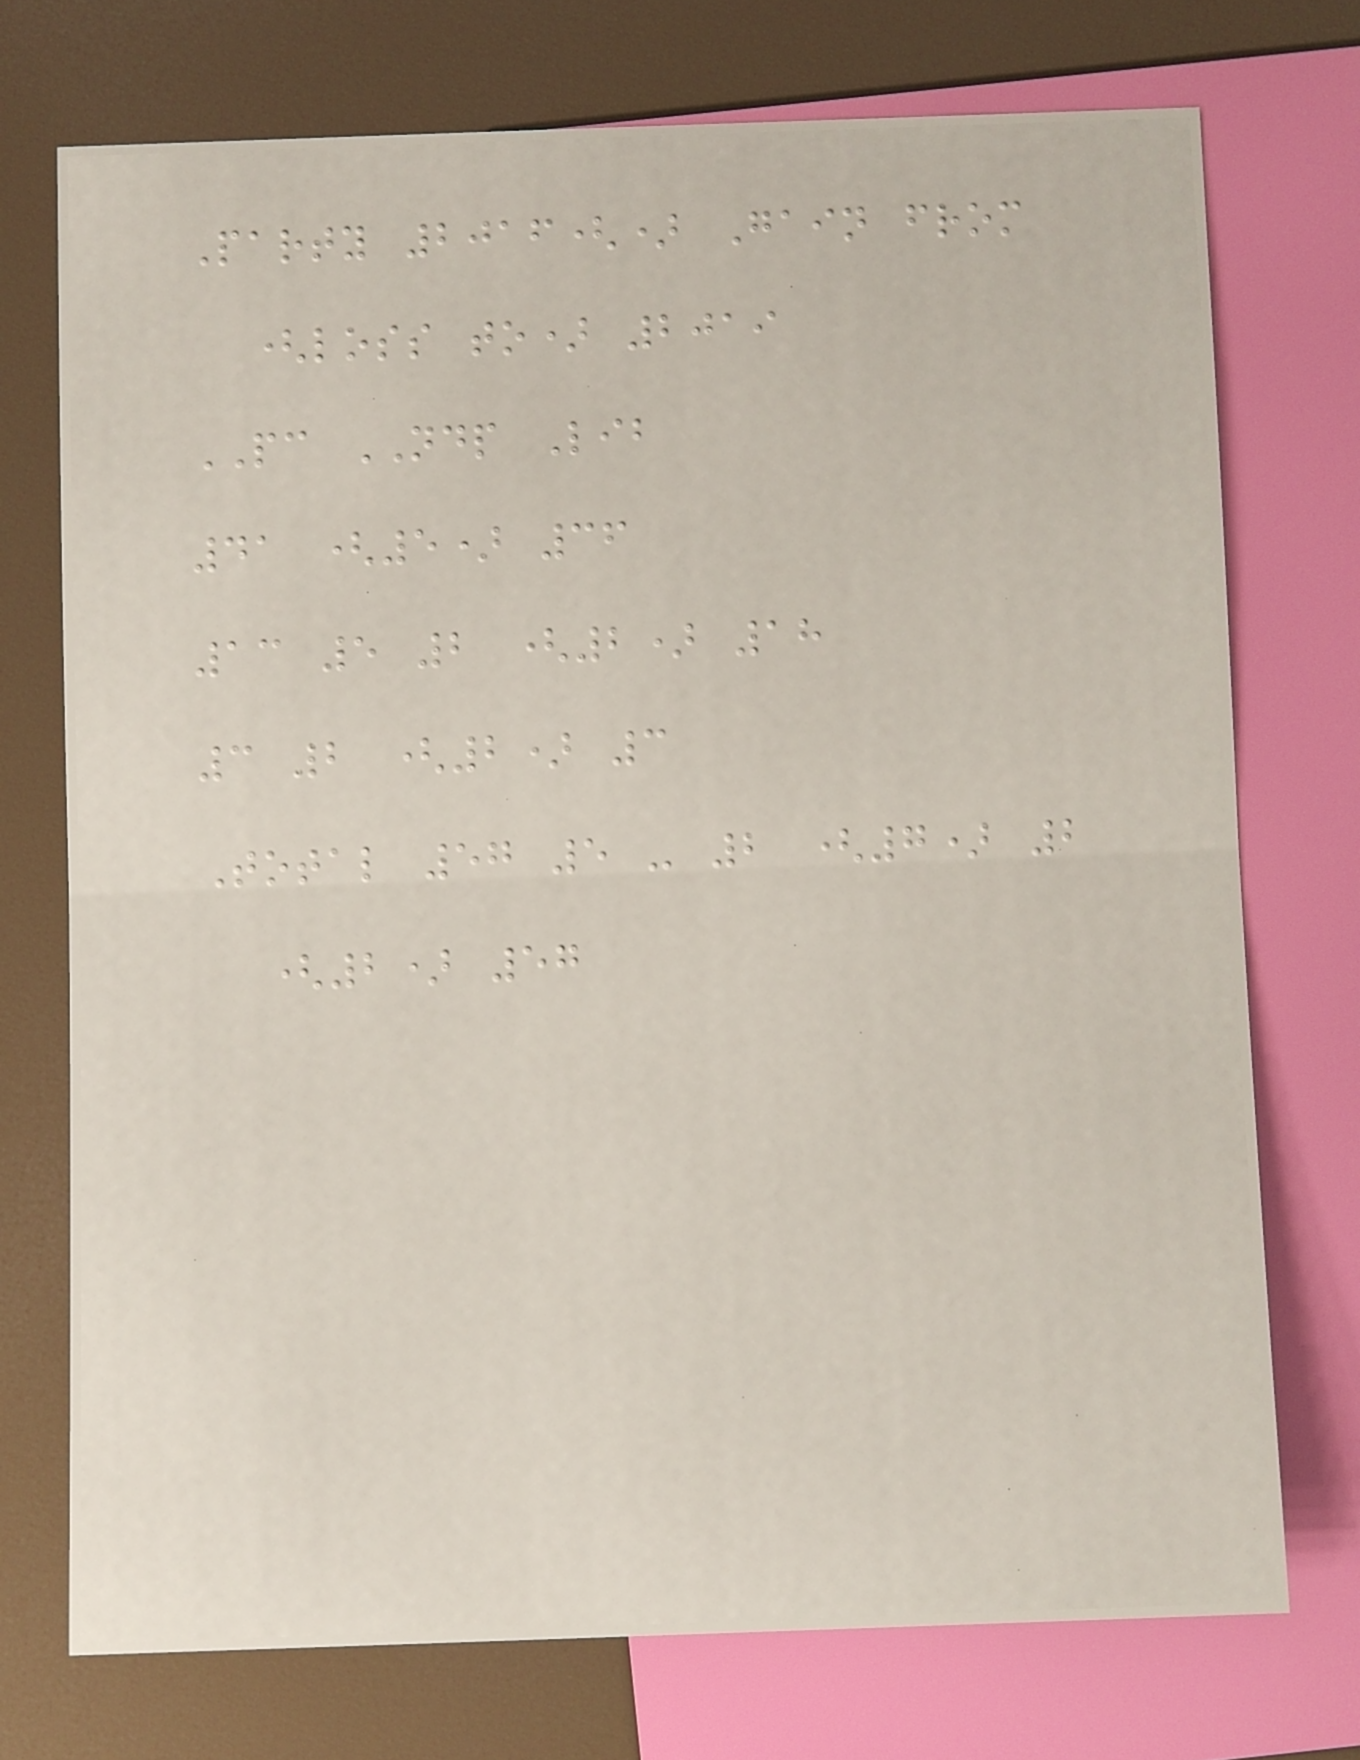Party 2016() Gain from
(loss to) 2019
PC NDP Lib
41 (5) 36
13 5 2 (2) 18
3 2 (2) 3
Total 57 5 - 2 (7) 2
(2) 57
